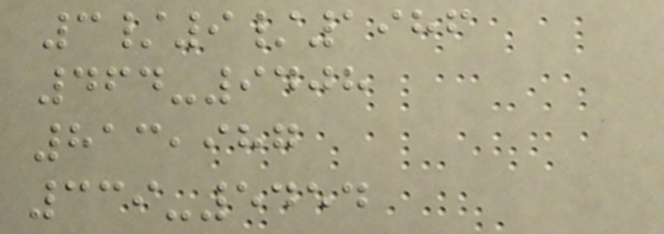3/9/1986
464-9408
813,987
339-5454
